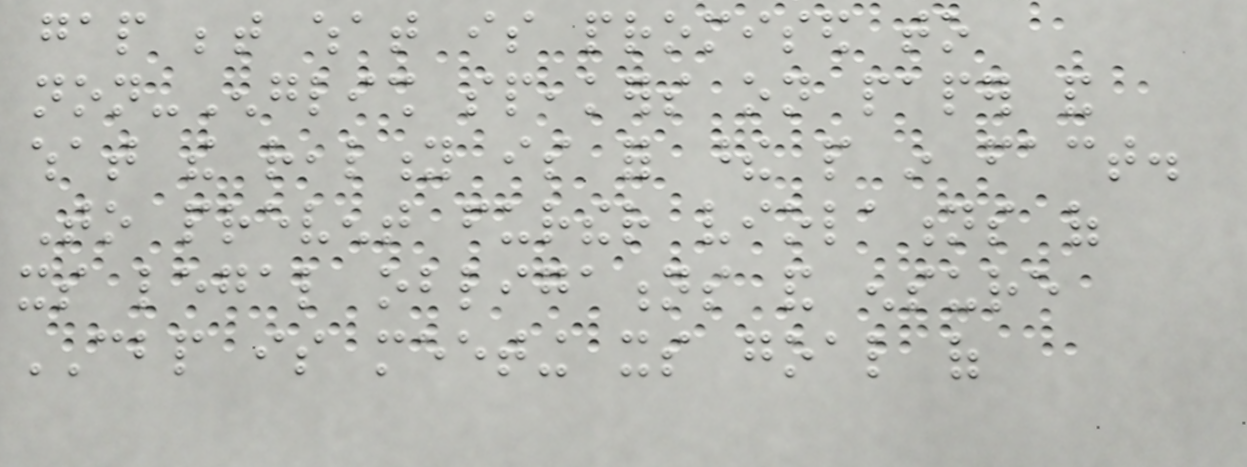gap between what is promised to
non-English speakers on paper and
what the reality is for these people in fact.
To prevent further violations of
its legal obligations and ensure
CBP is meeting its goal of
